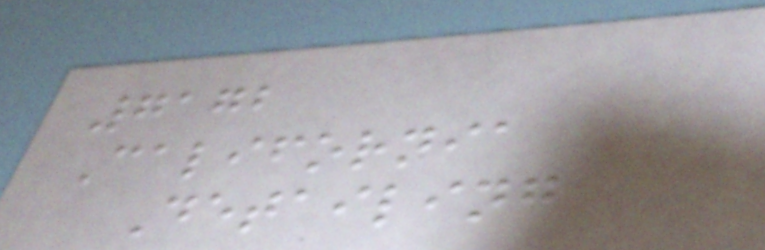7172
California
Detailing
